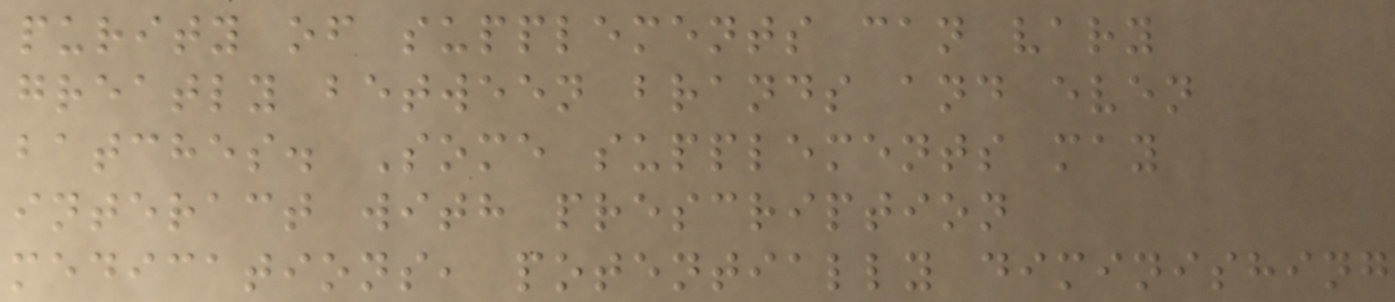purity of supplements can vary
greatly between brands and even
batches. Some supplements may
interact with prescription
medications, potentially diminishing
